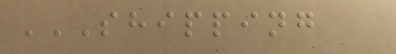SHIPPING
